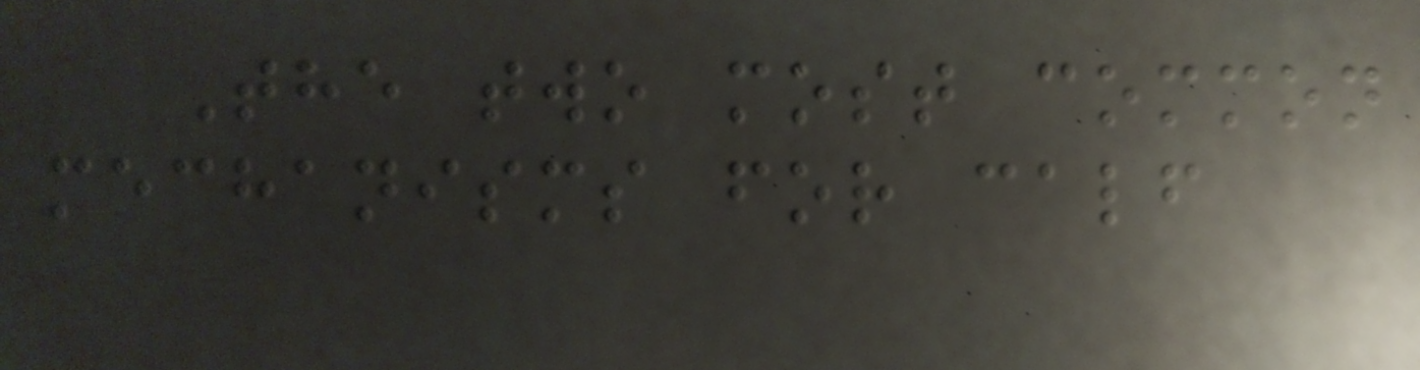The two most common
mechanisms for calf
